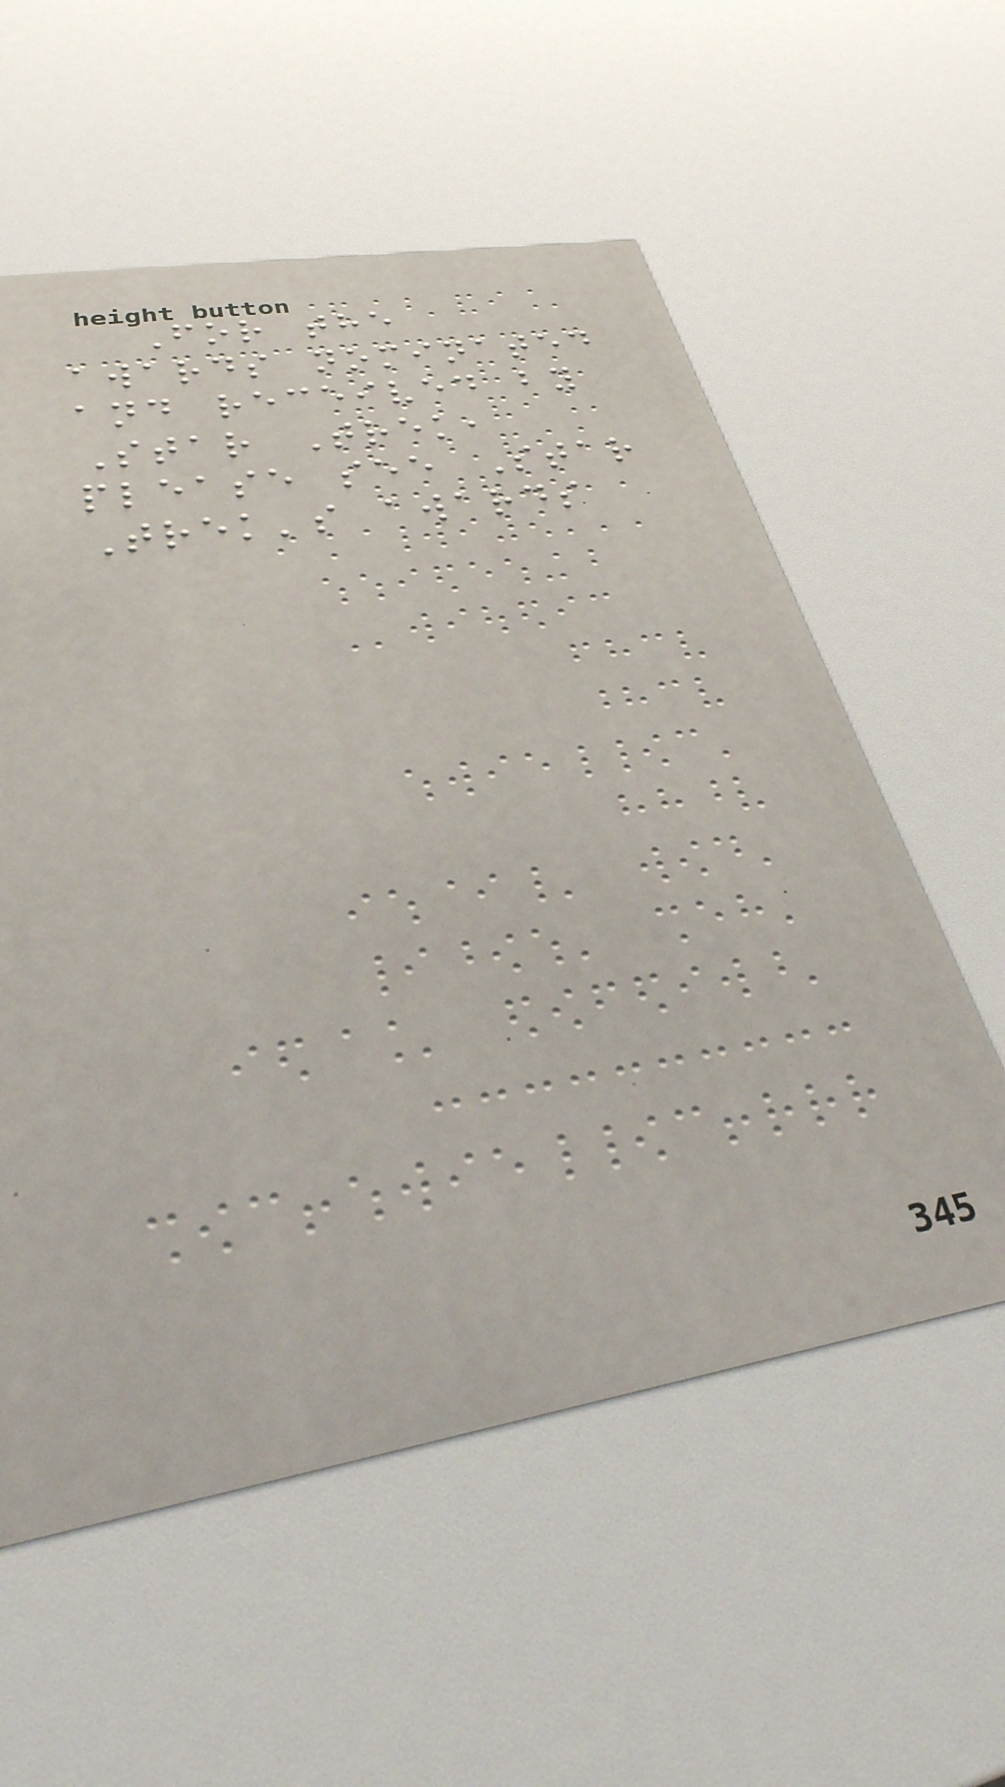For the
awards nominated
and received by
Star Trek,
please see Star
Trek's awards
